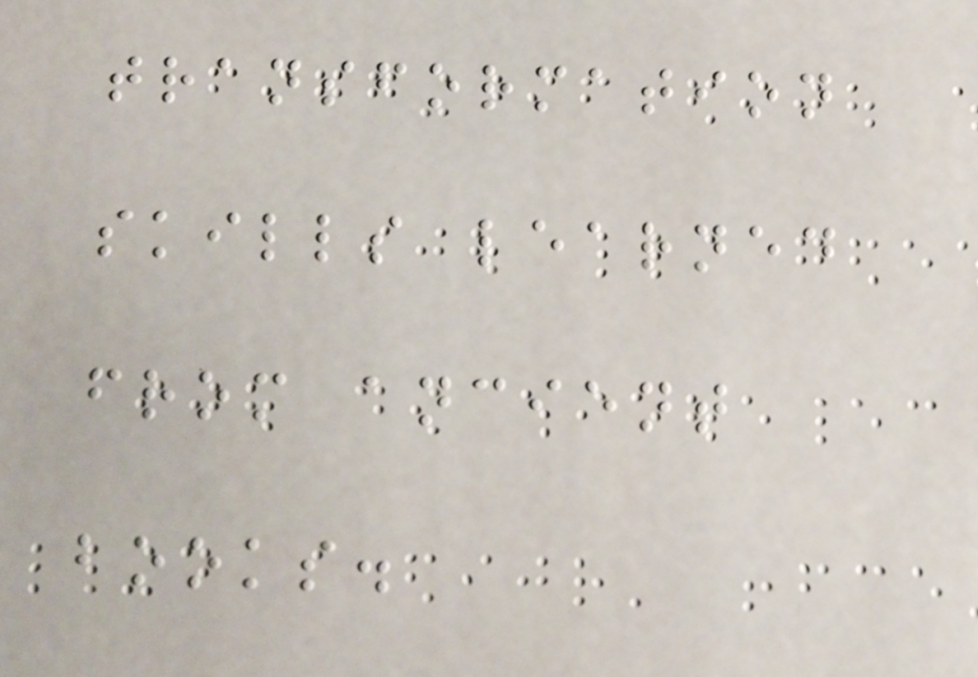transformation
skills learned
from ancient
books.
